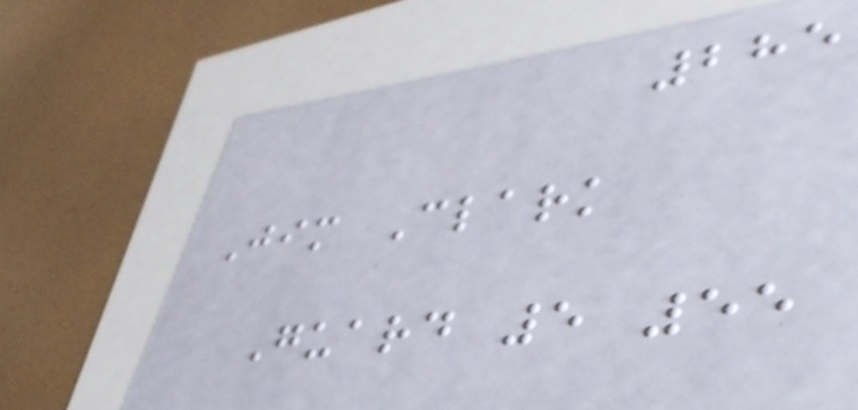285
Jim Clark
Guard 5 55
